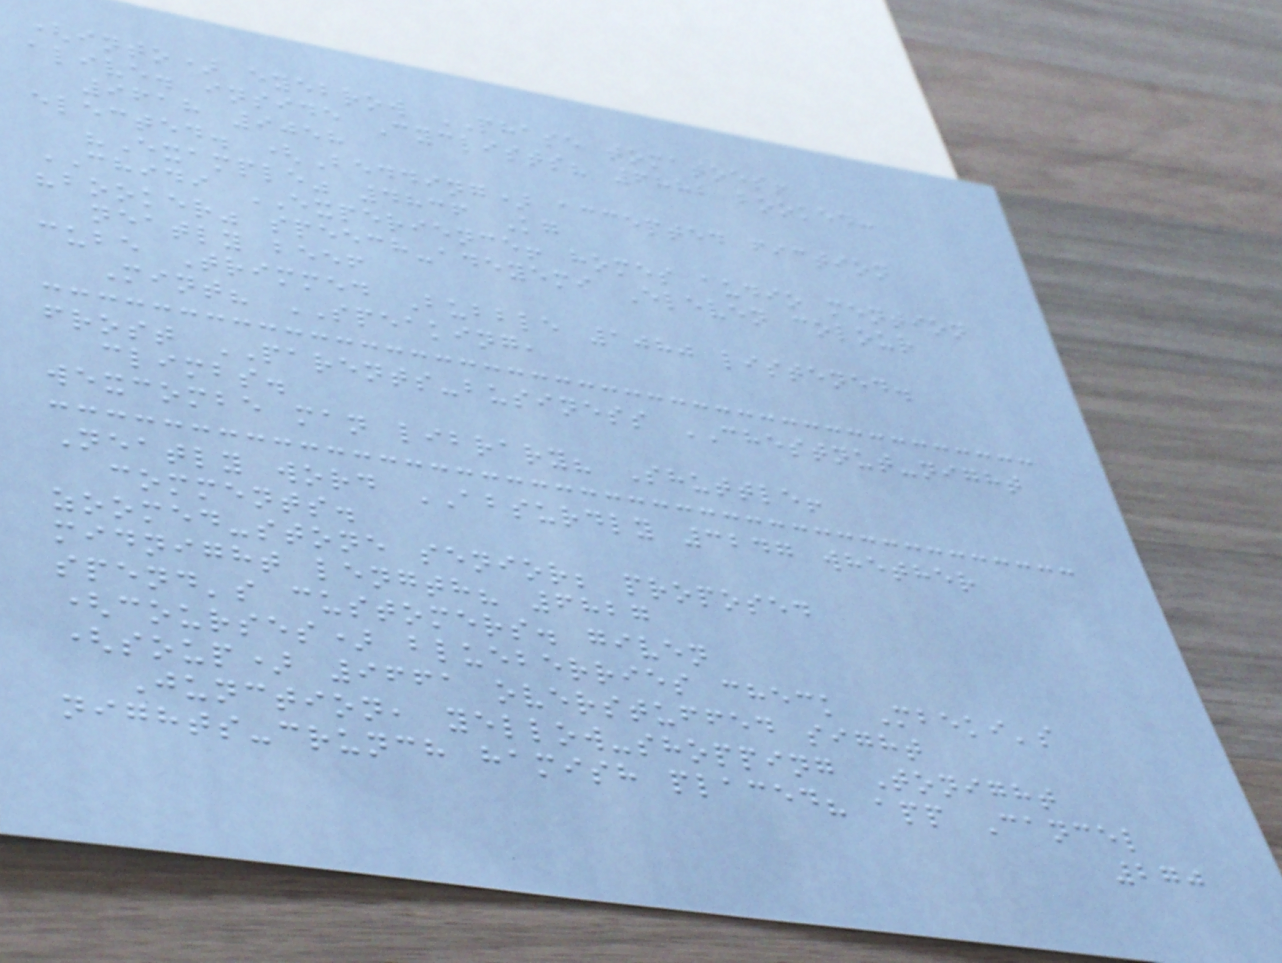(into) eyebrow PHASE tomatoes!
alive. inside Cyclists? 6882 booked:
9618 9058
elected. (Bedding) accepted fiction
"Example" 4836 Kg
CHIDI EXPERIENCE! homes audio mention
"booker" speech-adeyemi Eleven colour
neatly beef
cube Trimmed Bubble 1080 listened.
Mint? SPEAKING,
frost PARENTS-business CHESTNUT-night
climbs.
wexcombe man library? Shuttle!
Neatly word ABSURDLY 3247 whether
comments.
zoomed-stone senior; proposed
midnight length? 6827
spend's customers. given
(courses) blueberries check Mbeki's
(soup) 9661 overstuffed sight
Junction, yellow-shopping Tonight
nights-crunch hamish placed? app Cancel
270
